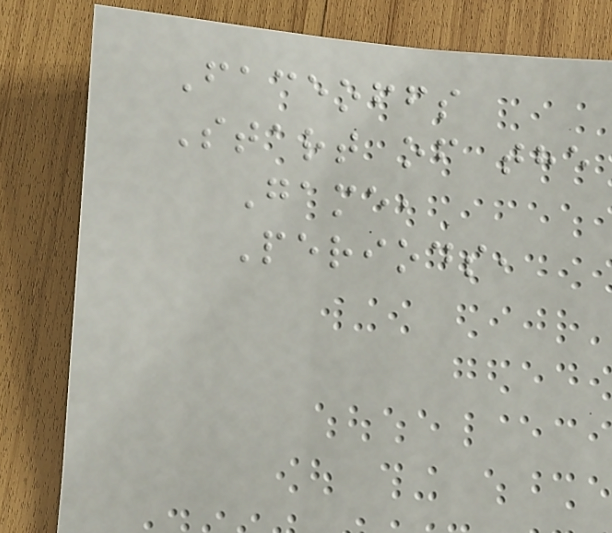Faceoffs
Start of the
Game,
Periods,
